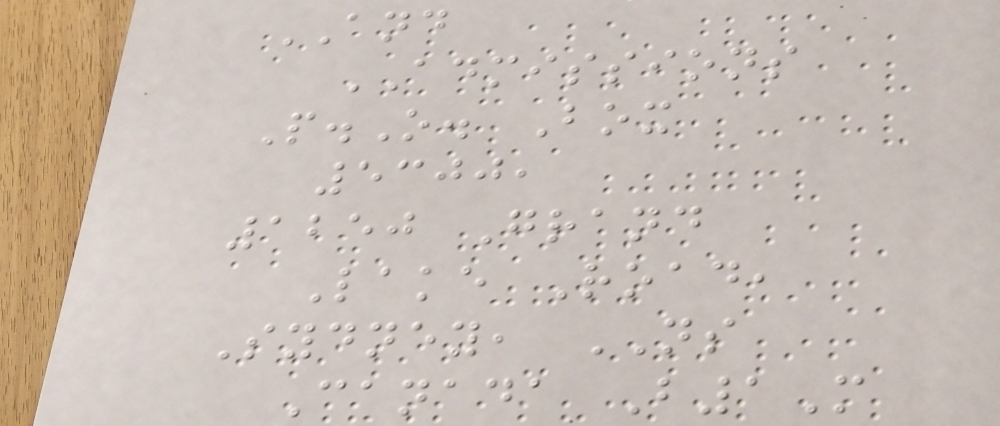AND
ADMISSIONS
P.O. Box
5300,
1250 Grand
Lake Road,
Sydney, NS
Canada B1M
